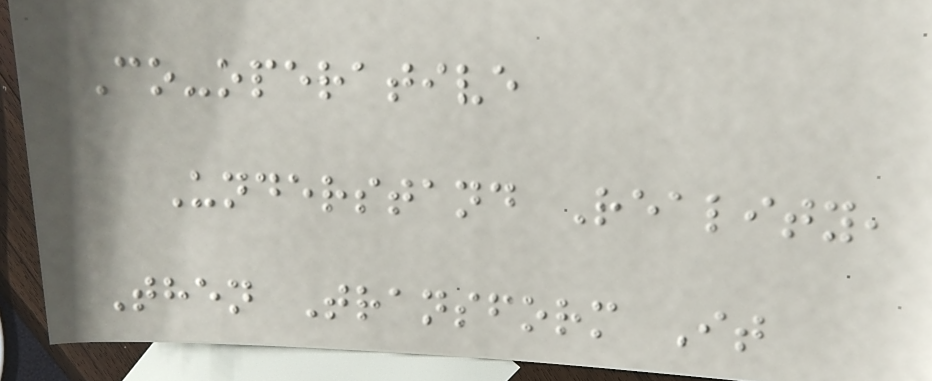Co-operative
Understand Reality,
Then Transform It
